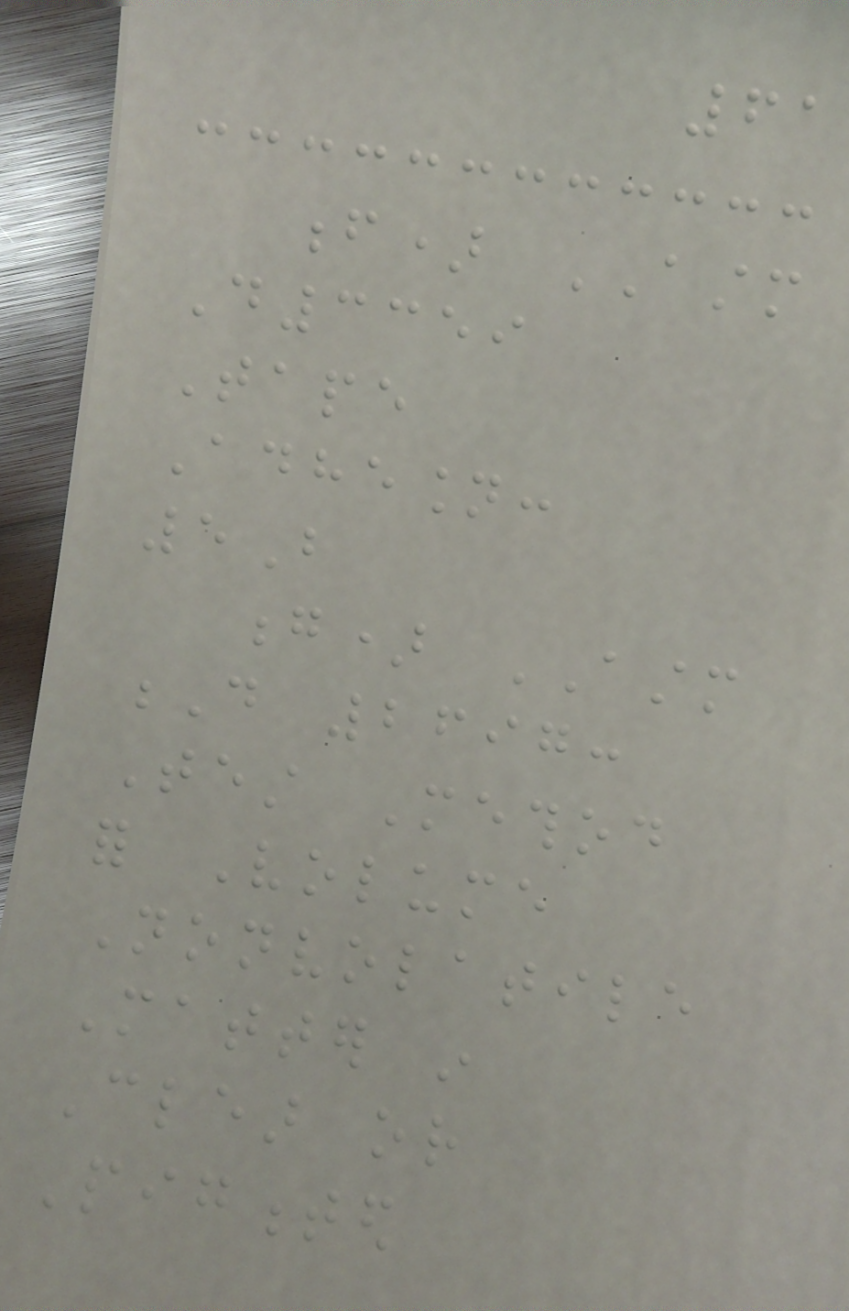61
f) ASTM
D3359
Tape
Adhesion:
5B
g) ASTM
D 2697:
Test Method
for Volume
Nonvolatile
Matter in
Clear or
Pigmented
